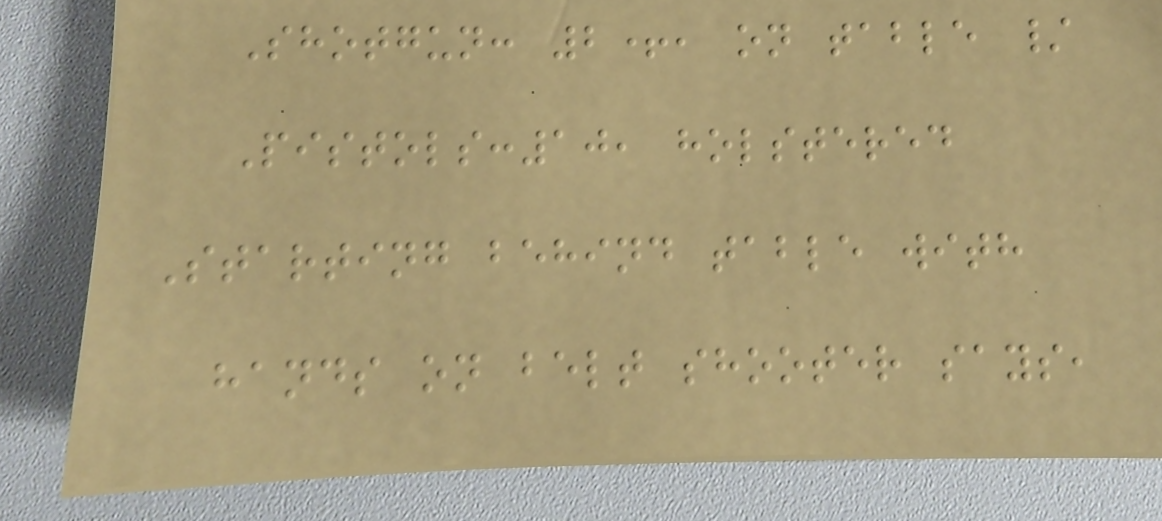Shotgun: 2+, on table /
Pistols:10, holstered
Starting behind table with
hands on belt shooter says,
